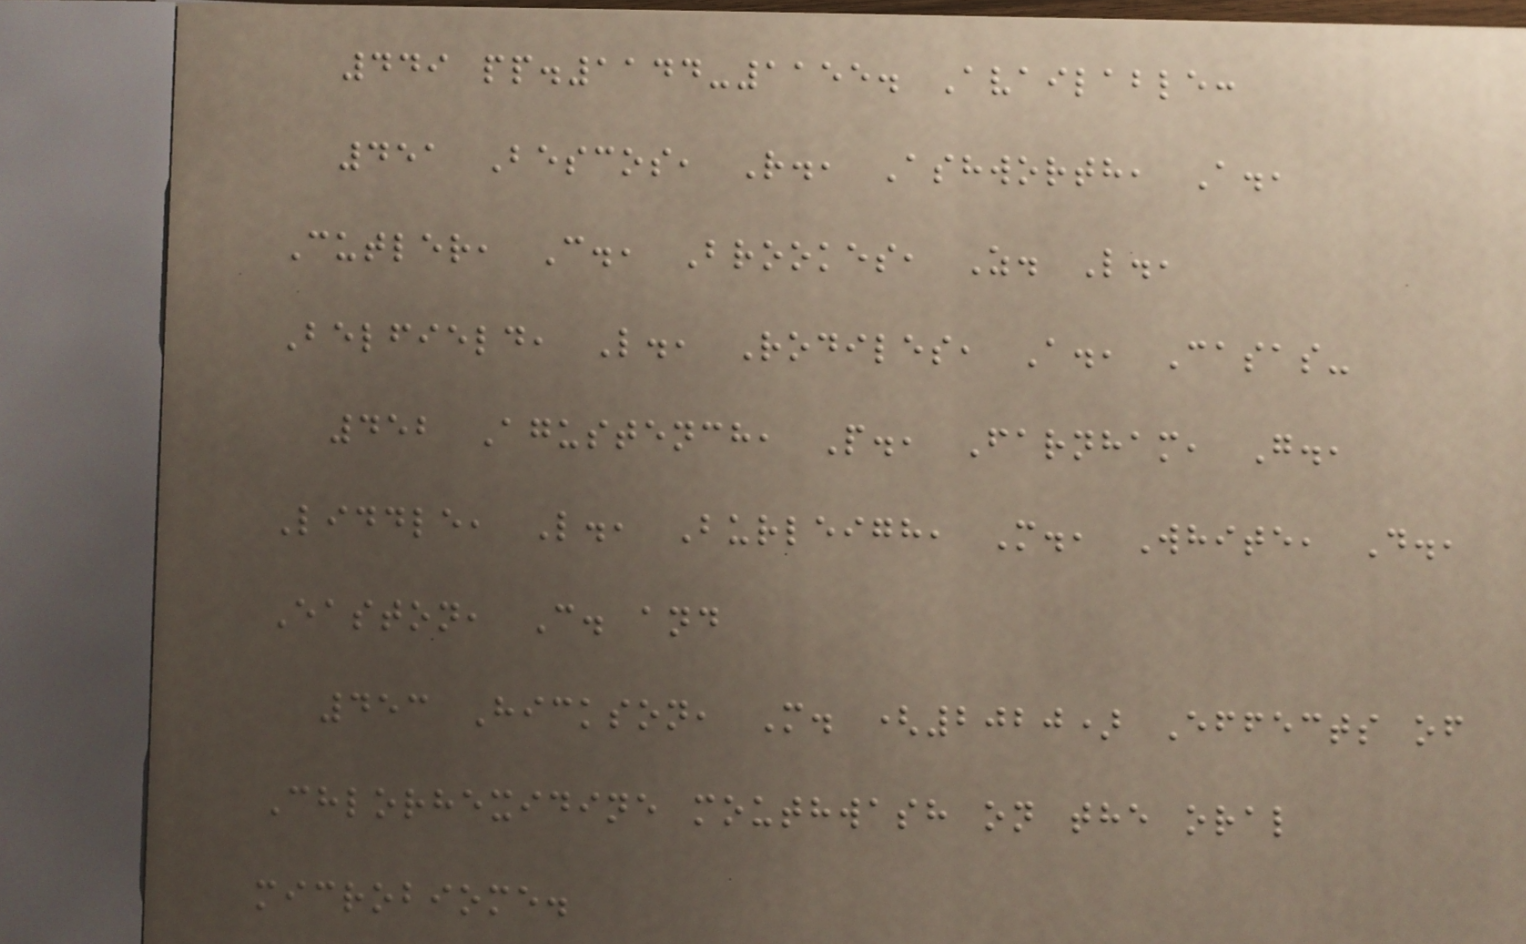449 pp.1144-1155. Available:
451 Bescos, R., Ashworth, A.,
Cutler, C., Brookes, Z. L.,
Belfield, L., Rodiles, A., Casas-
452 Agustench, P., Farnham, G.,
Liddle, L., Burleigh, M., White, D.,
Easton, C. and
453 Hickson, M. (2020) Effects of
Chlorhexidine mouthwash on the oral
microbiome.
